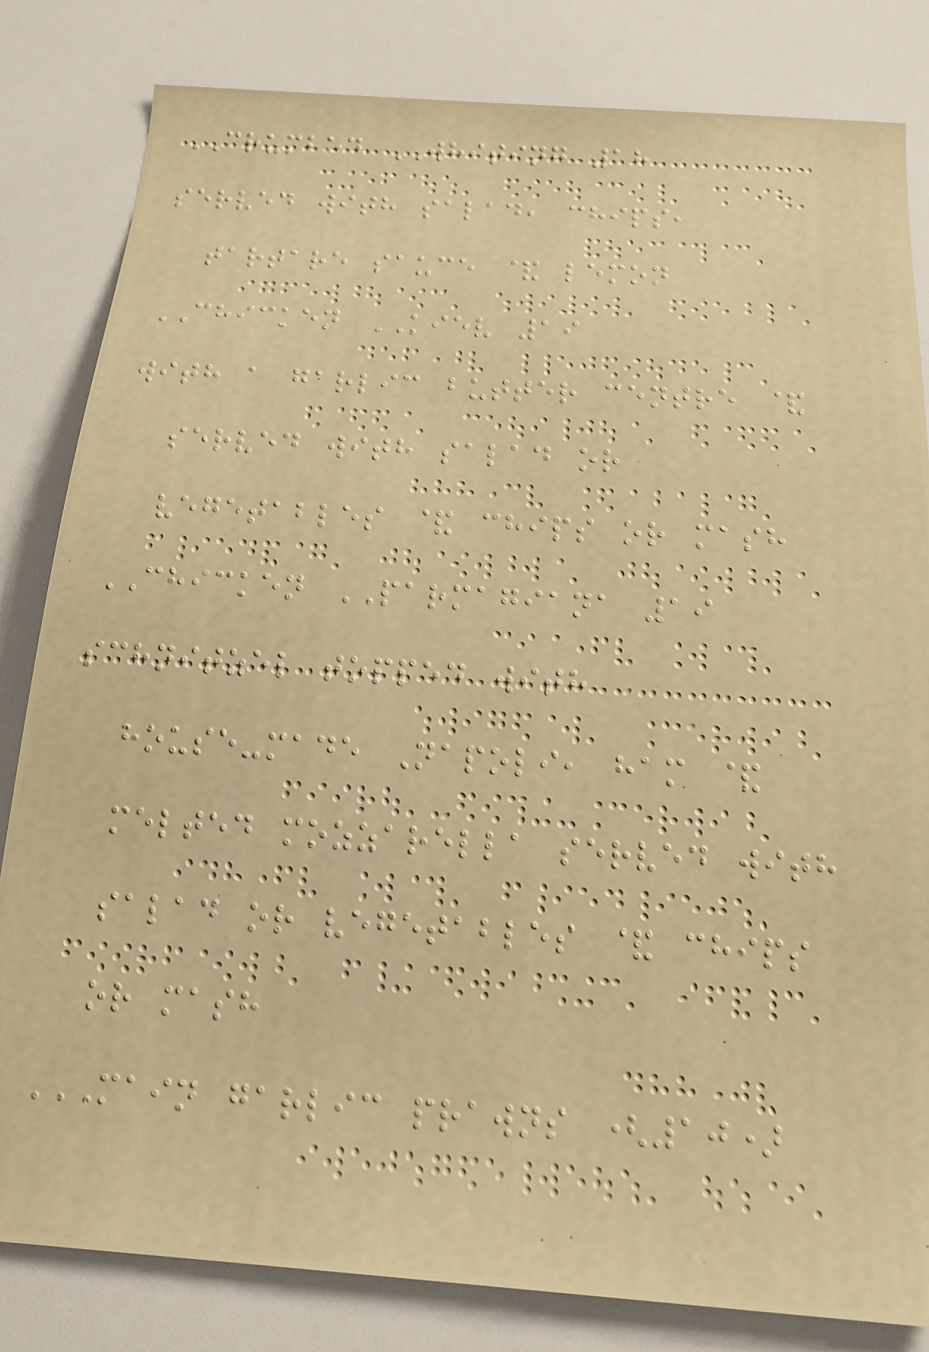CRUMBED WHITING 18
served with salad, chips,
tartare sauce & lemon
CHICKEN KIEV 19
with a garlic butter centre &
served with salad or
vegetables & chips or mash
CHICKEN PARMAGIANA 19
schnitzel topped with
house-made Napoli, ham &
melted mozzarella served with
salad or vegetables & chips
or mash
MAIN GARLIC PRAWNS (10)
